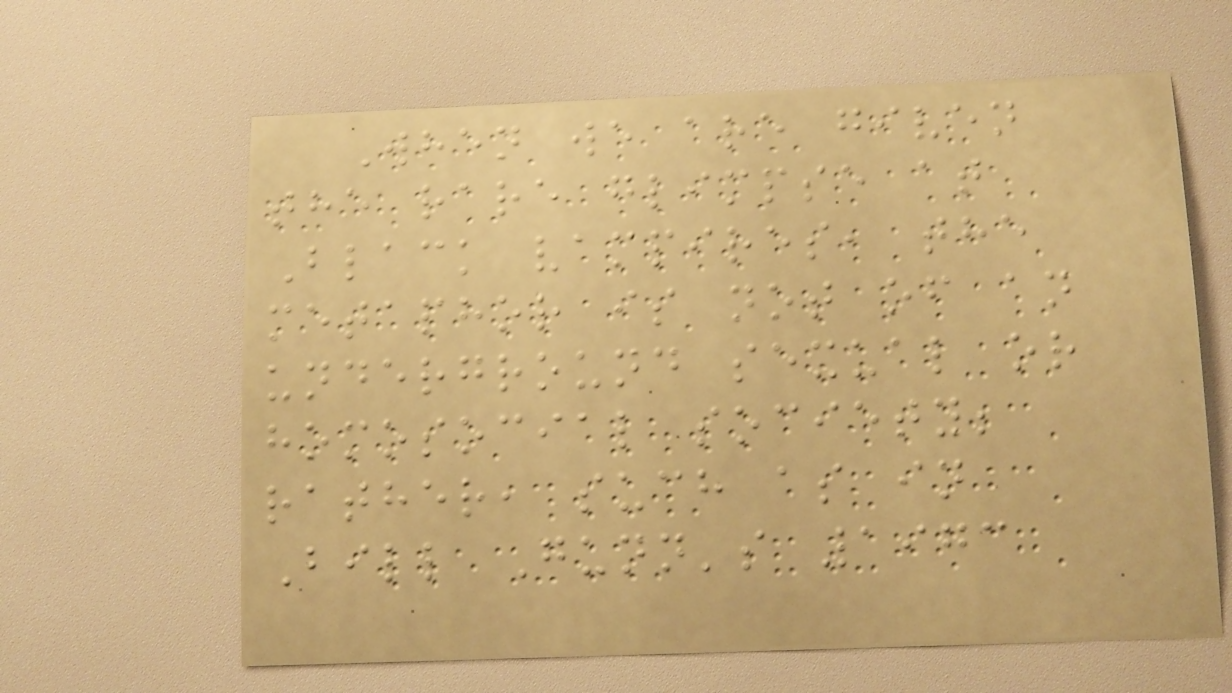When we are given
the rare glimpse at
Black vampires, the
metaphor is not of an
underground sexual or
homosocial society;
rather, such as in
Bill Gunn's 1973
